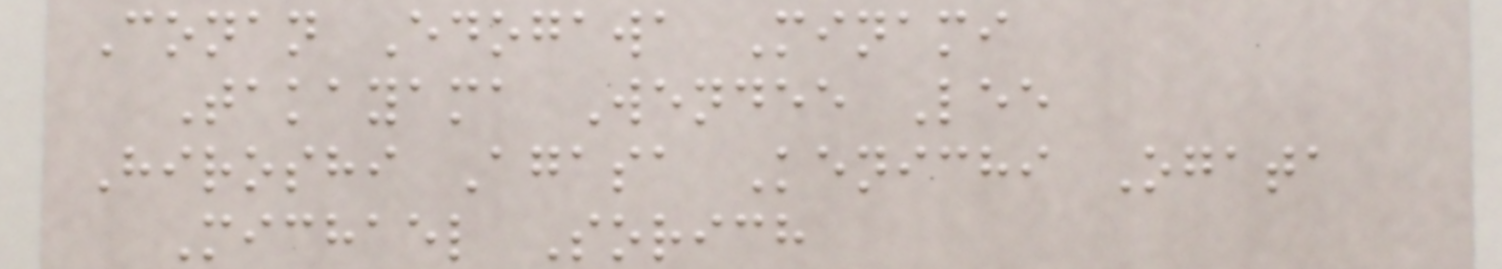Conan Edogawa Minami
Takayama Wendee Lee
Hiroshi Agasa Kenichi Ogata
Michael Sorich
